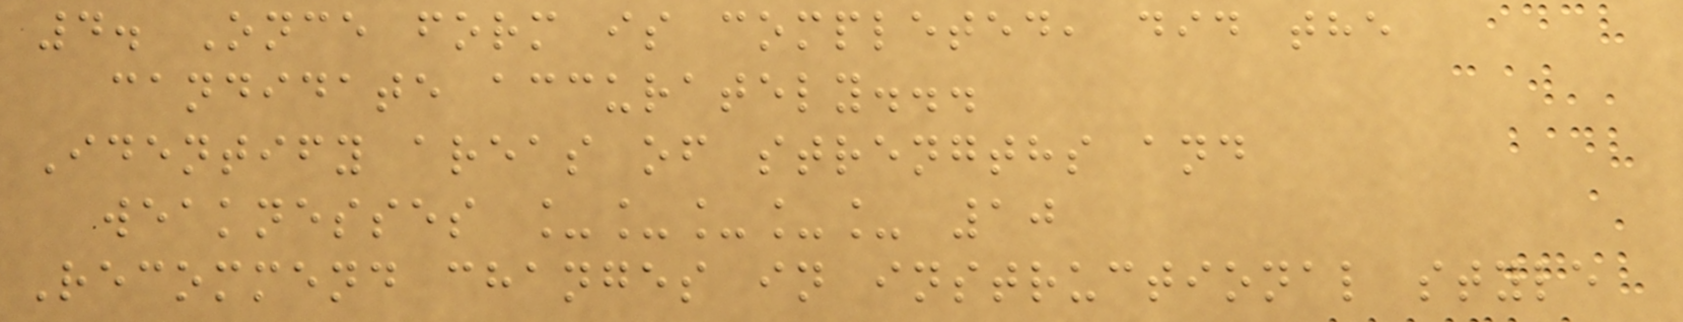4. Once form is completed, did the
candidate accurately...
Identify areas of strengths and
weaknesses _____ 10
Recommend changes in instructional style
